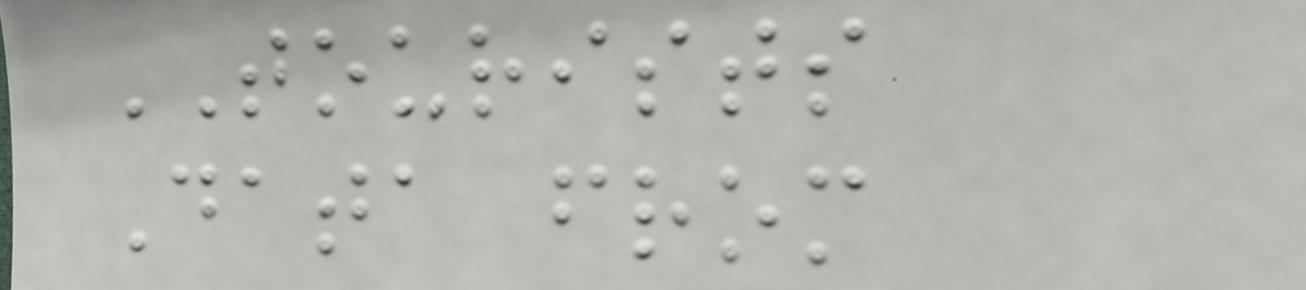TOURISTS
Data from
